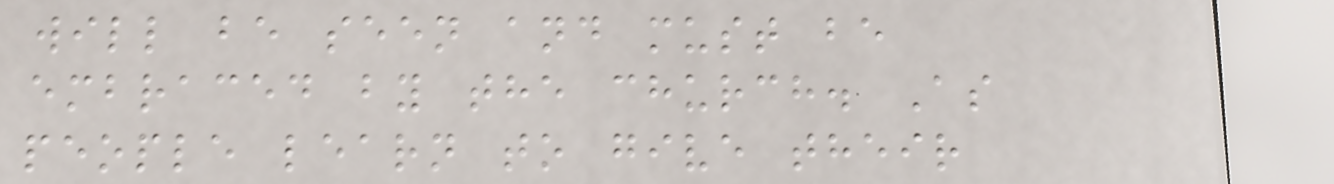will be seen and must be
embraced by the church. As
people learn to give their
